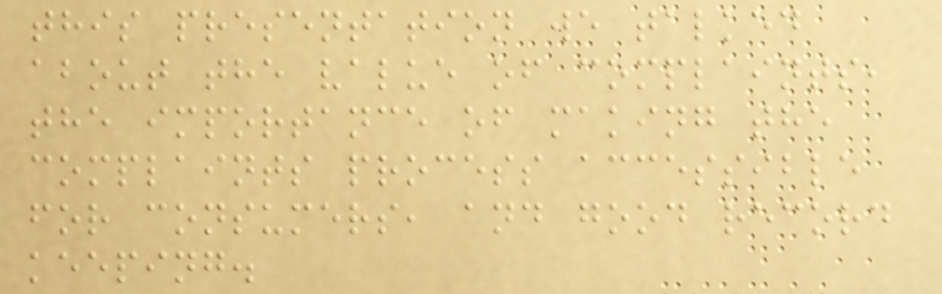this presentation we talked
about the value of complaints,
the importance of making the
complaints process accessible
for consumers, and good record
keeping.
